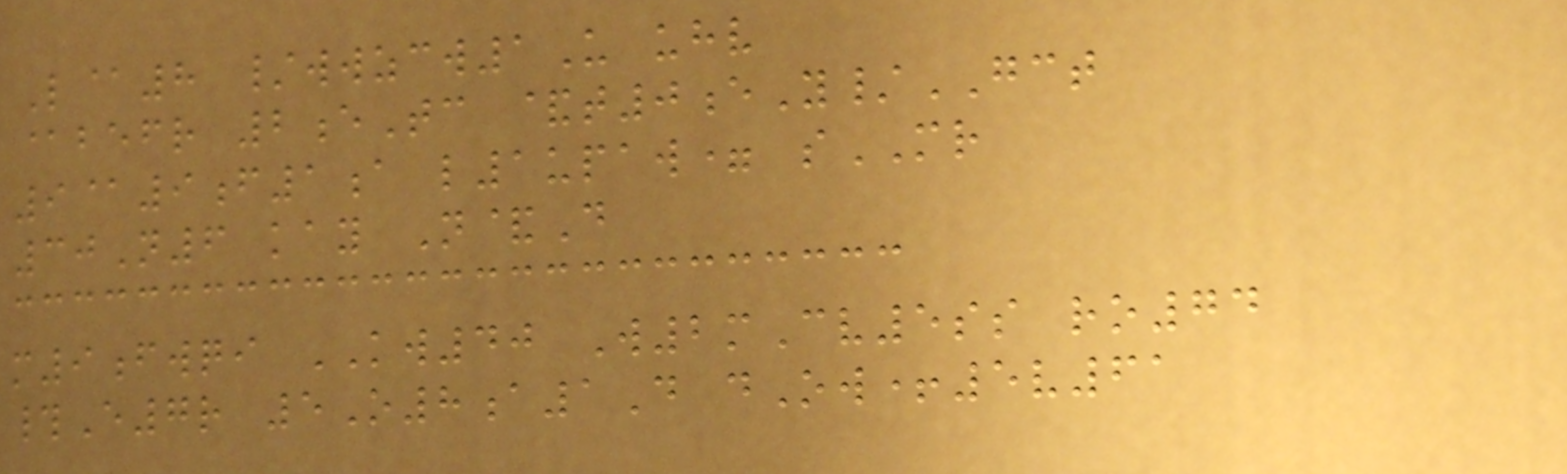L@8 /wwzcw1U uhv
@befr 2eTc &t0eY/GCT
9@9f1a l1upaw= sMR
30N6 kay N&D
m9fwqi KW40 W2mCv5ss ro74
#E7r 5O8a1D dOw+5v61
